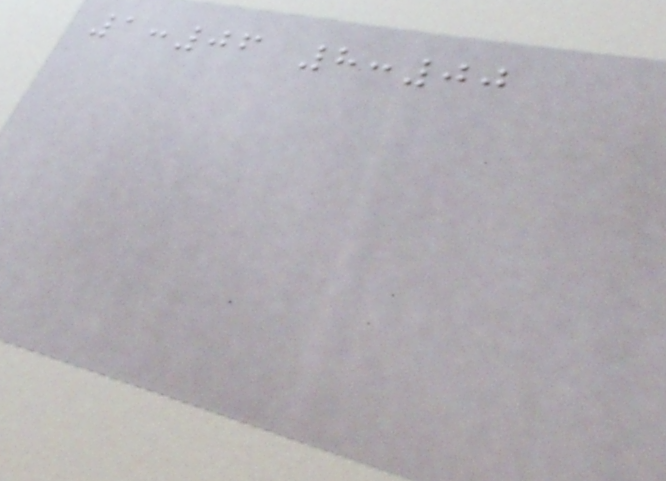1:06 8:00
